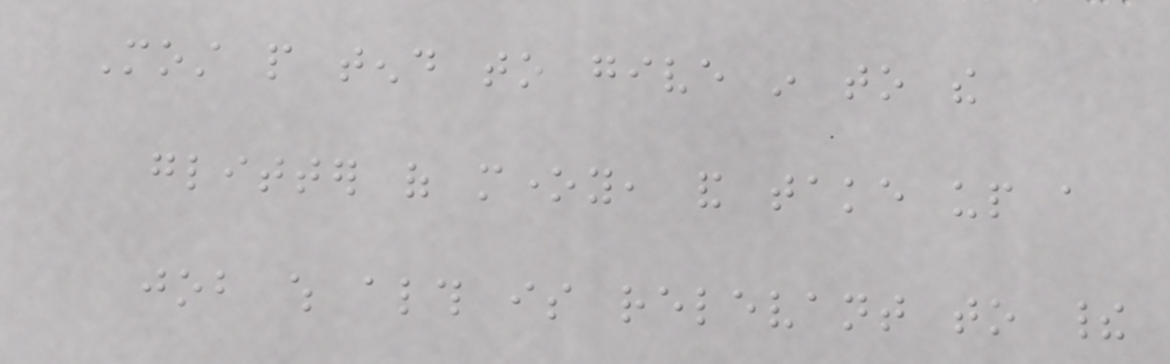Most people tend to give in to the
glitter of money, and take up a
job which although is relevant to their
